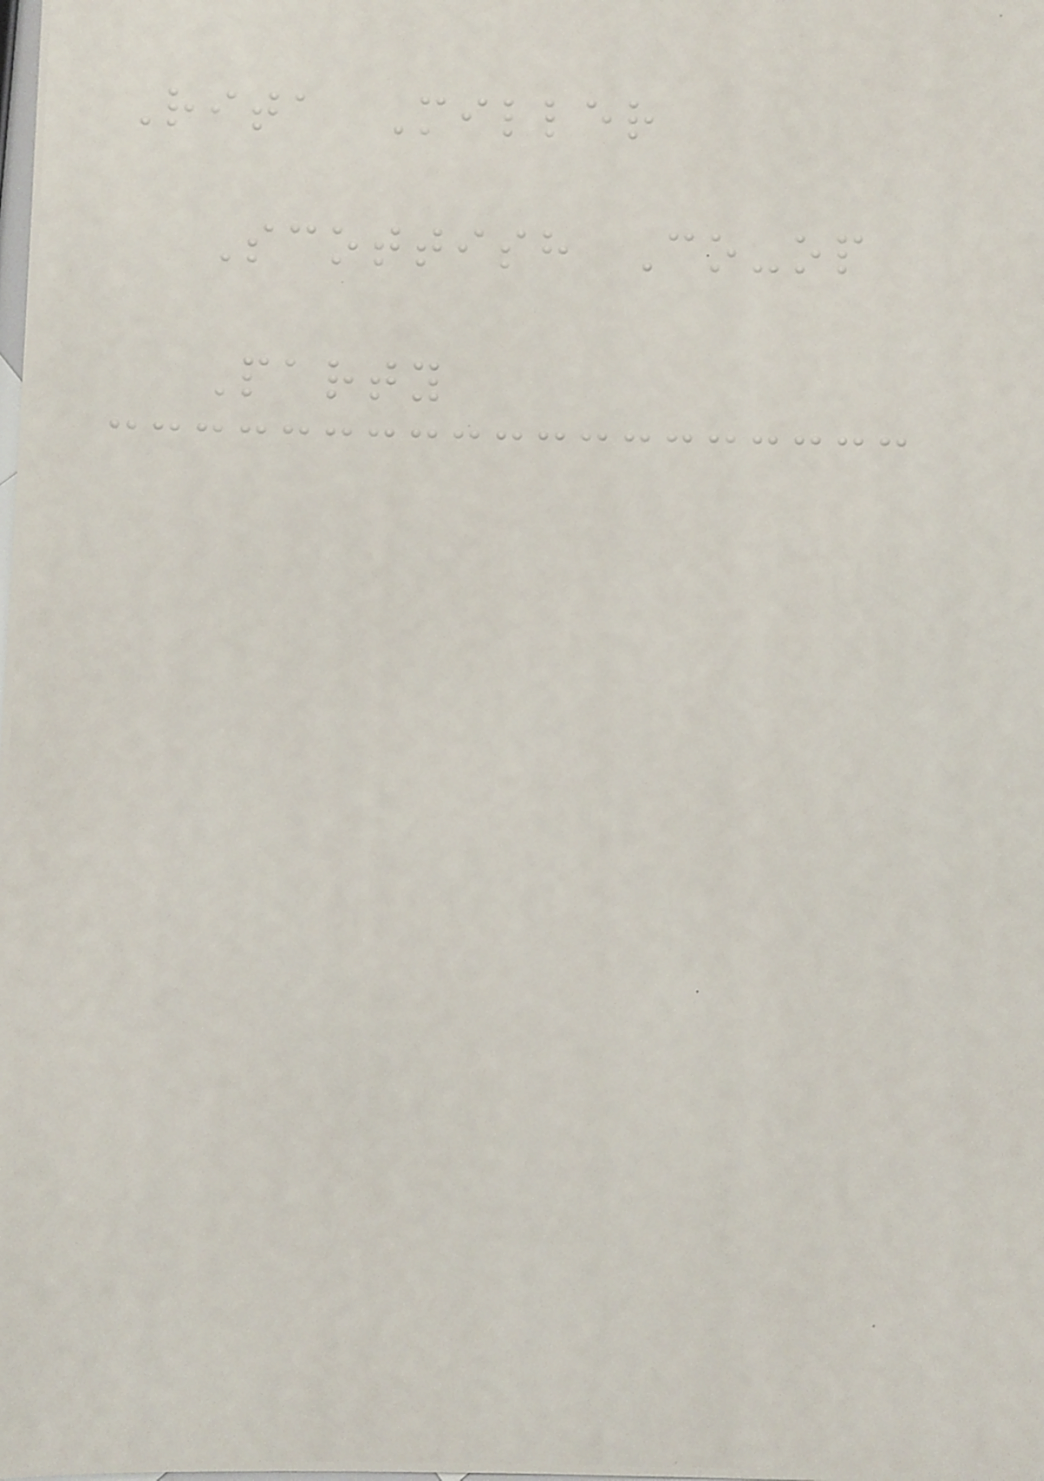Rita Miller
Scottish Co-op
Party
